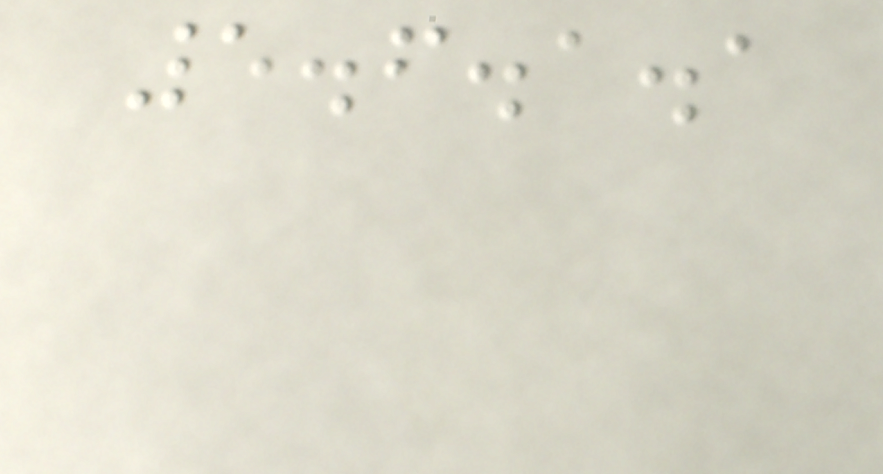5.6.1.1
